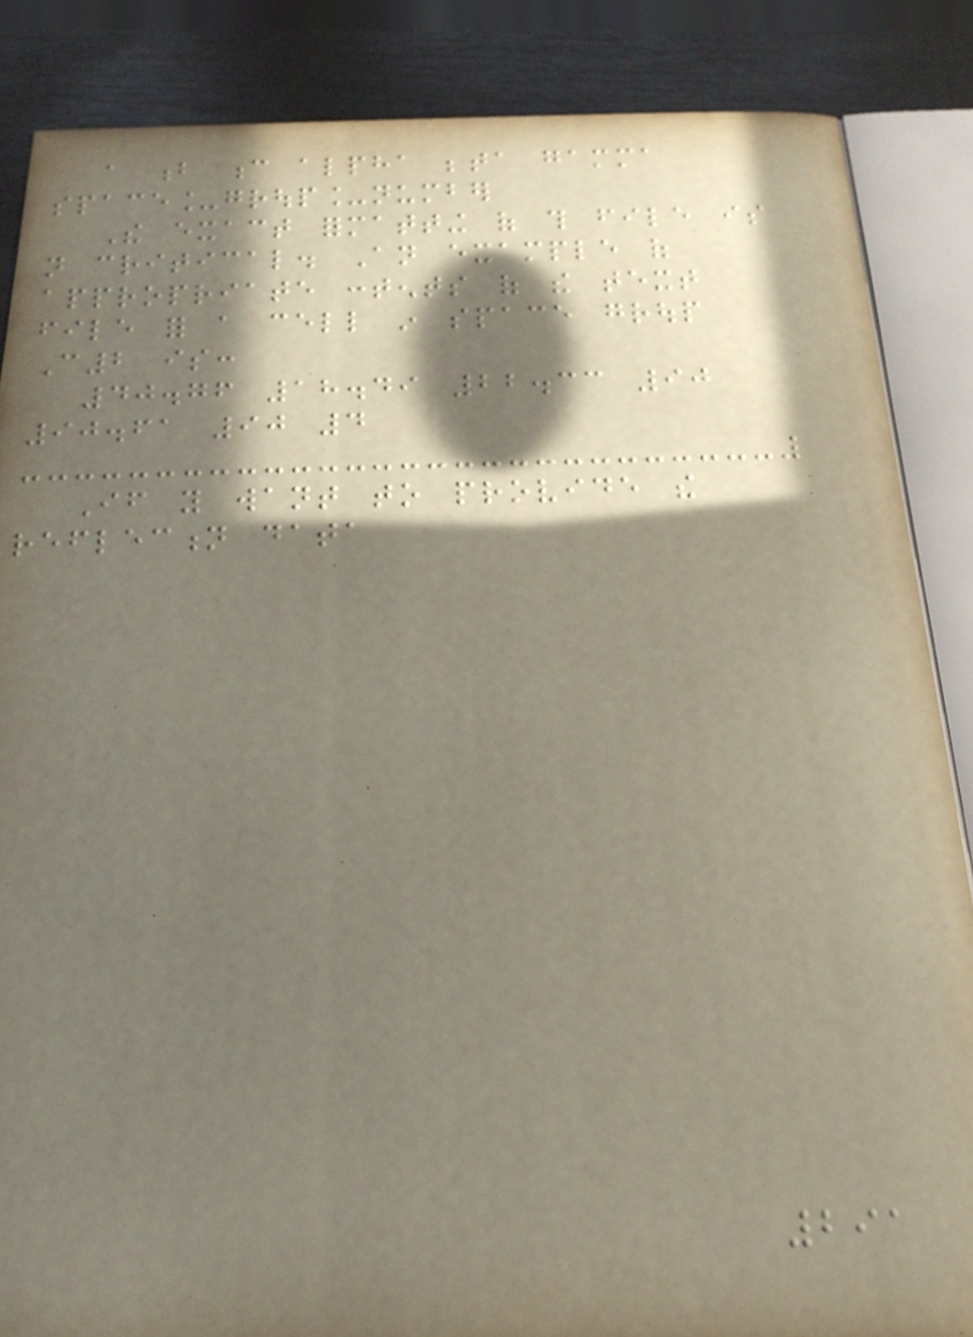a b c alpha beta gamma
space_group_number
The exact formatting of this file is
not critical. An example of
appropriate contents of the text
file for a cell in space group
C2 is:
40.76 18.49 22.33 90
90.61 90 4
If you want to provide the
reflection data
291
